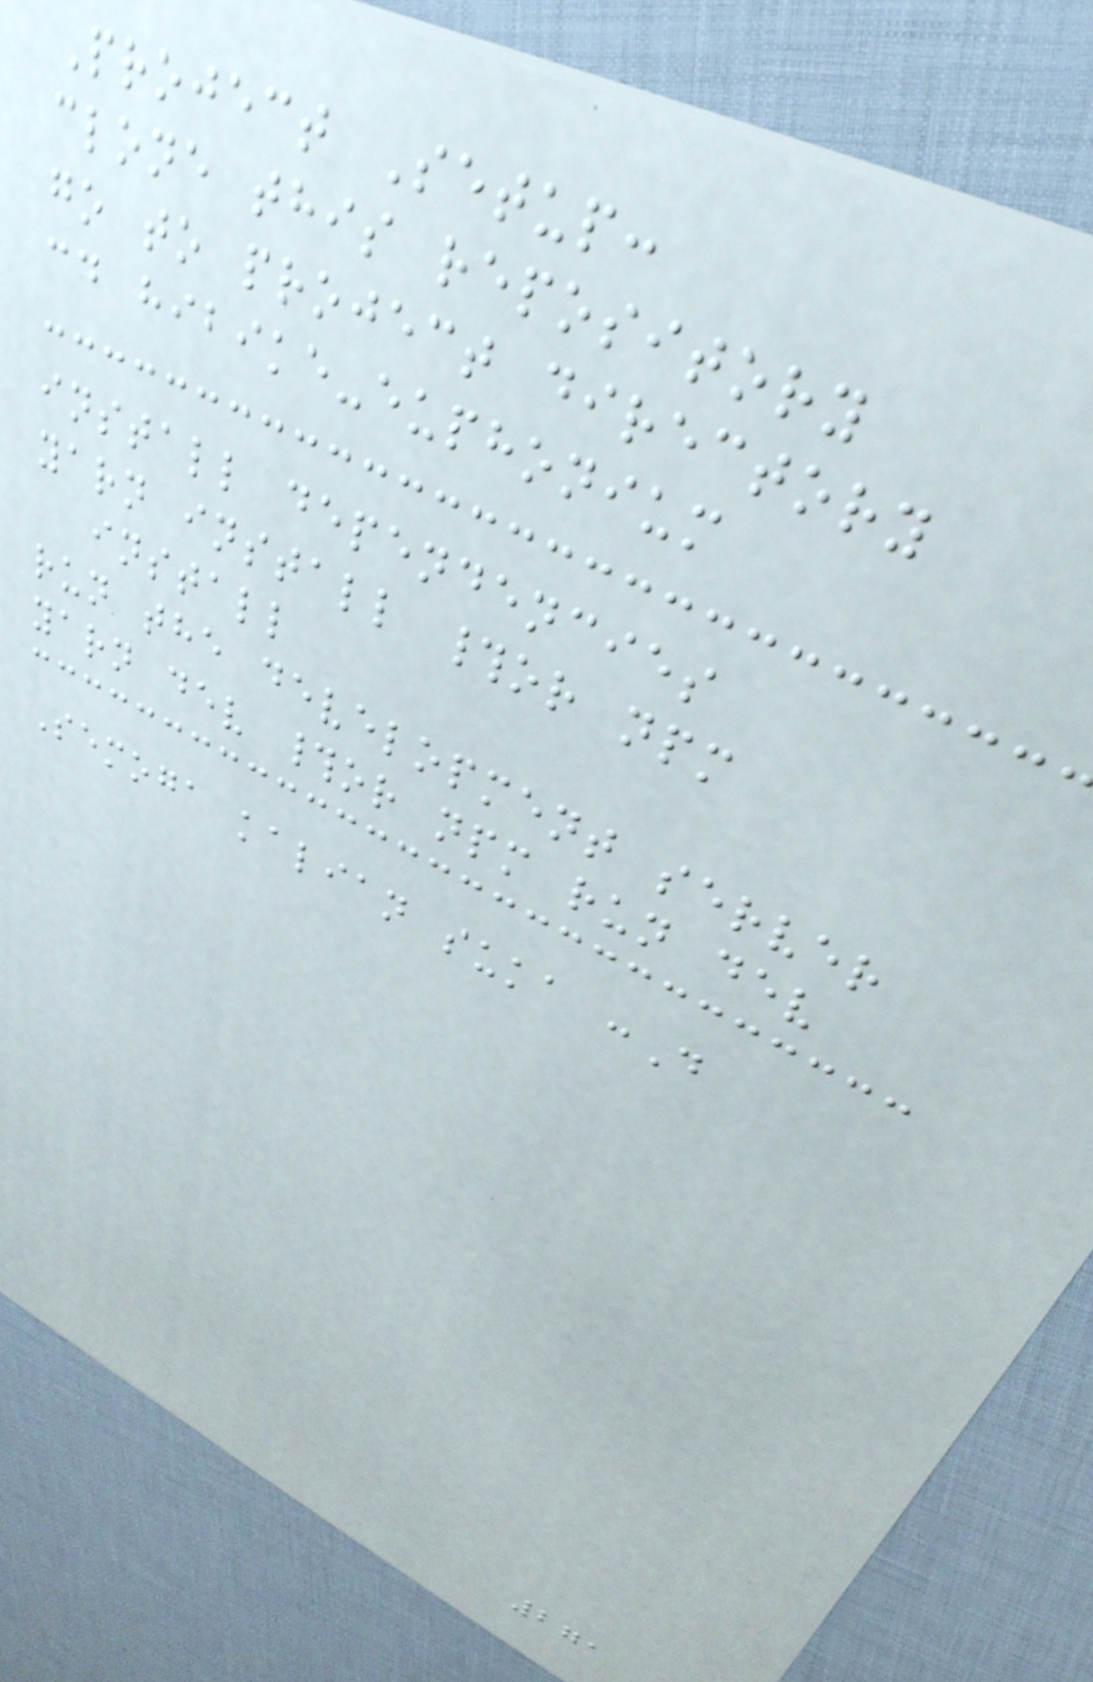Project Setup:
clone this repository
go to project directory
cd hibike-euphonium
install dependencies
yarn install #or npm
install
run the development server
yarn dev #or npm run dev
Semoga kalian suka :D
271
